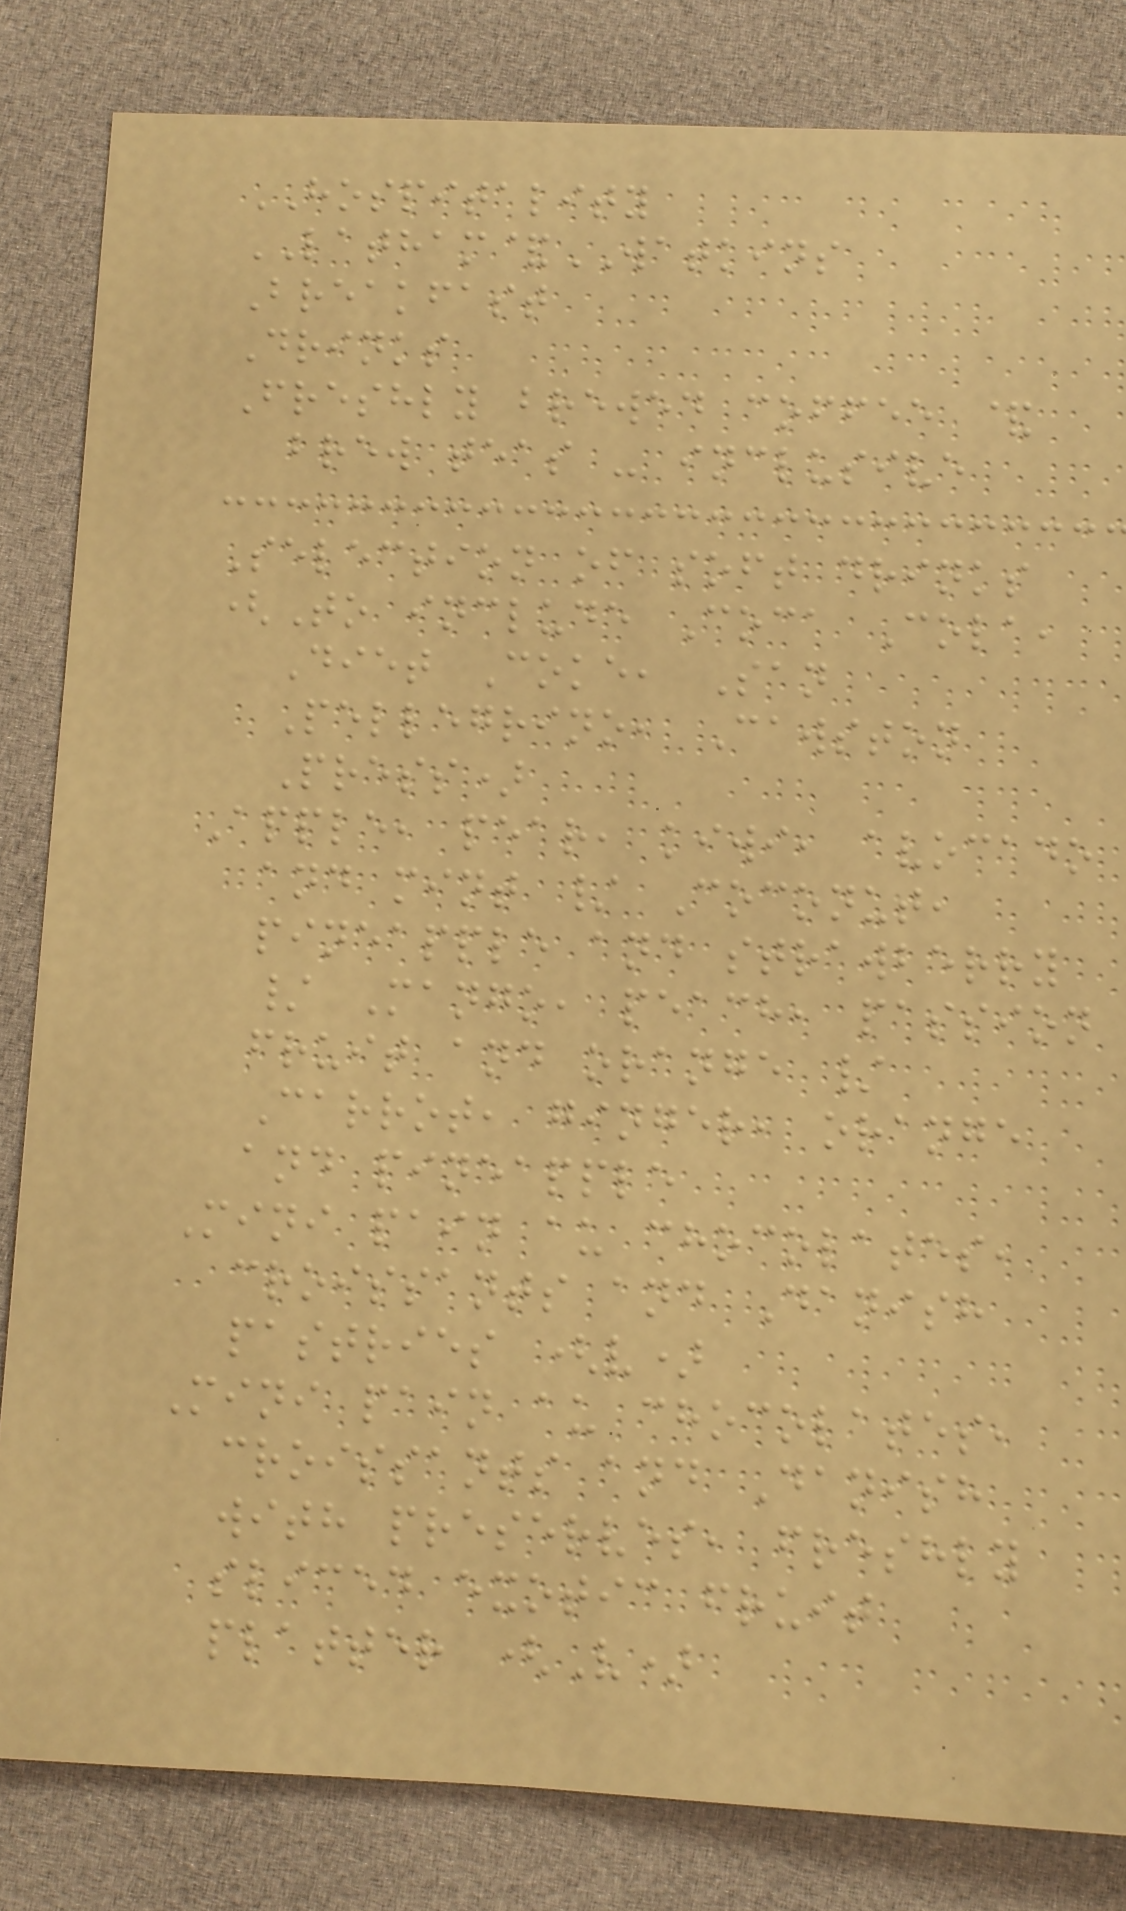HOSPITALITY
LATHAM&WATKINS
Breakfast
Drinks
Freshly brewed coffee &
brew teas - inclusive
Selection of soft drinks
(To include Coca Cola,
Diet Coke, San
Pellegrino, Cawston
Press)
Apple, pear, kiwi, avocado
and mint / Coconut,
pineapple and strawberry
/ Mango, peach, passion
fruit and orange /
Carrot, ginger, orange
and pineapple
Mini pain au chocolates,
croissants and Danish
pastries (v)
Mini pain au chocolates,
croissants and Danish
with preserves, freshly
sliced exotic fruit
platter (V)
